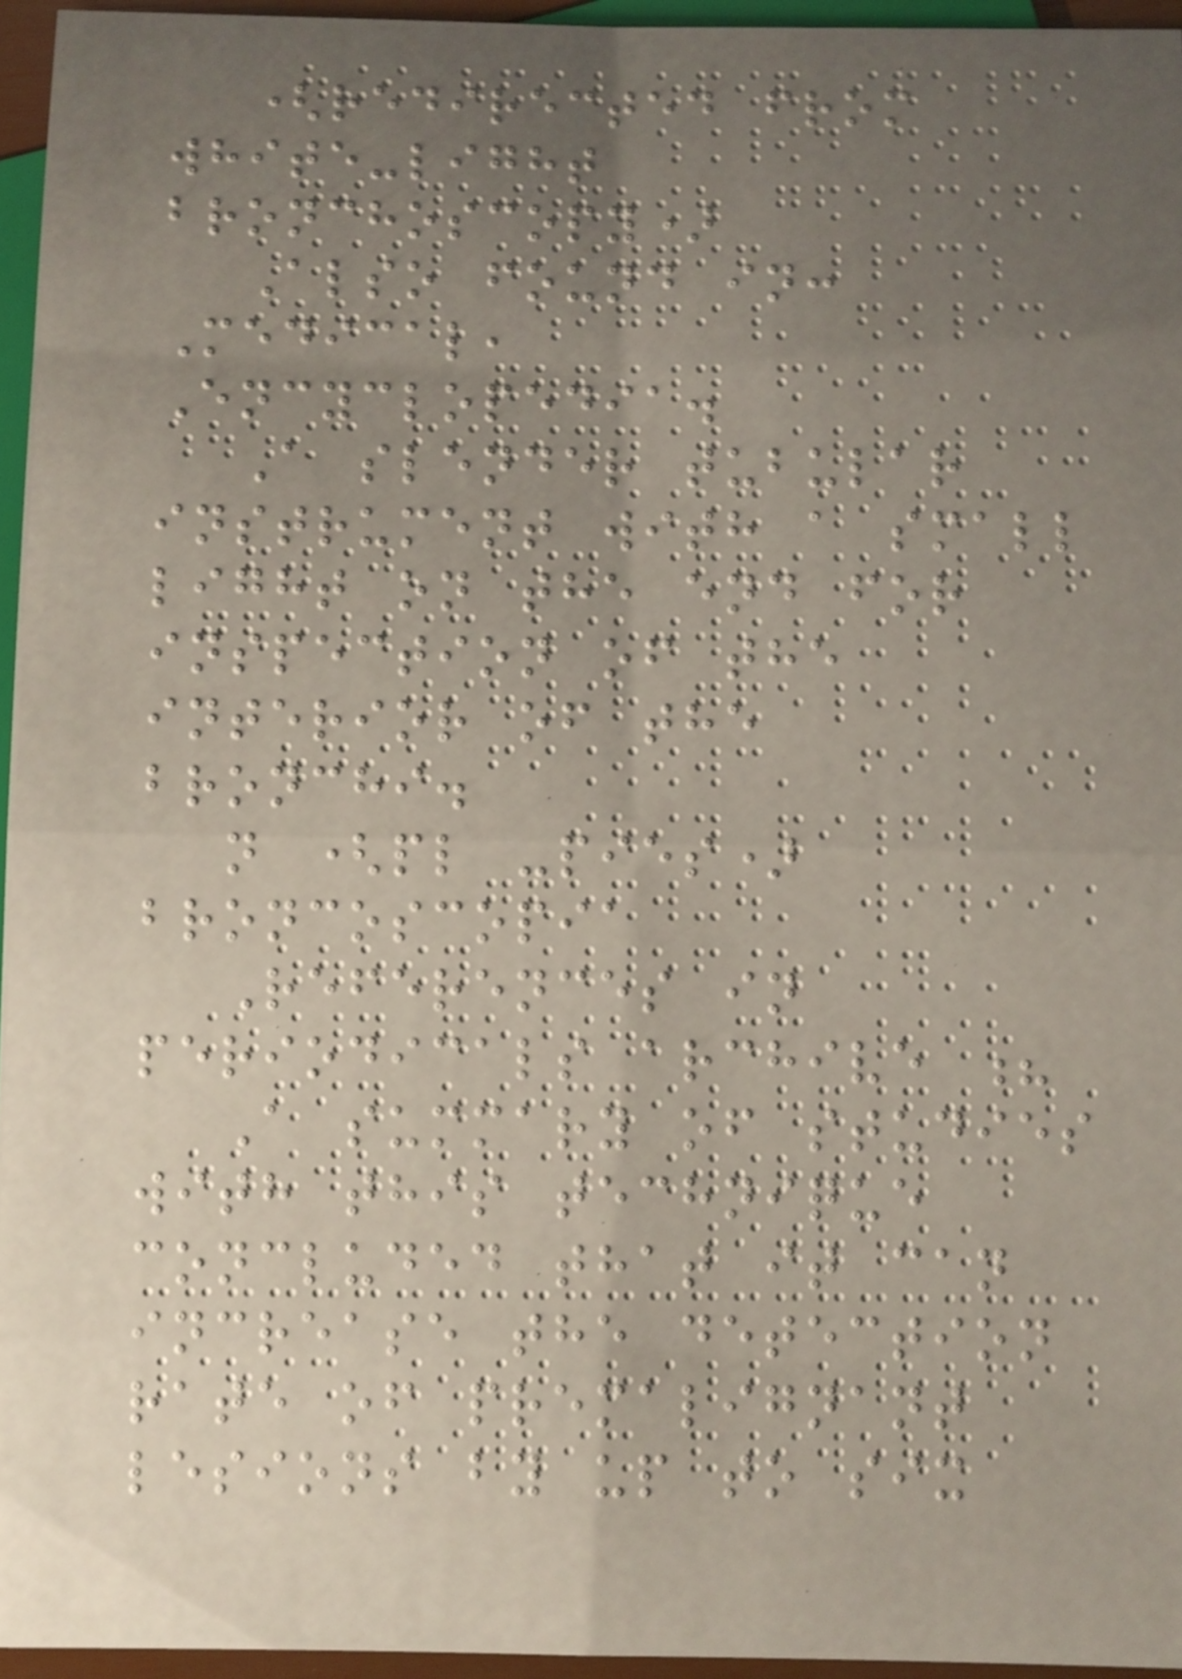(redirected from
white-light
bronchoscopy)
Also found in:
Medical,
Encyclopedia.
A slender tubular
instrument with a small
light on the end for
inspection of the
interior of the
bronchi.
n (pl -pies)
broncoscopia
References in
periodicals archive ?
A summary of studies
with this technique
concluded that it can
increase the detection
rate of premalignant
lesions by up to six
